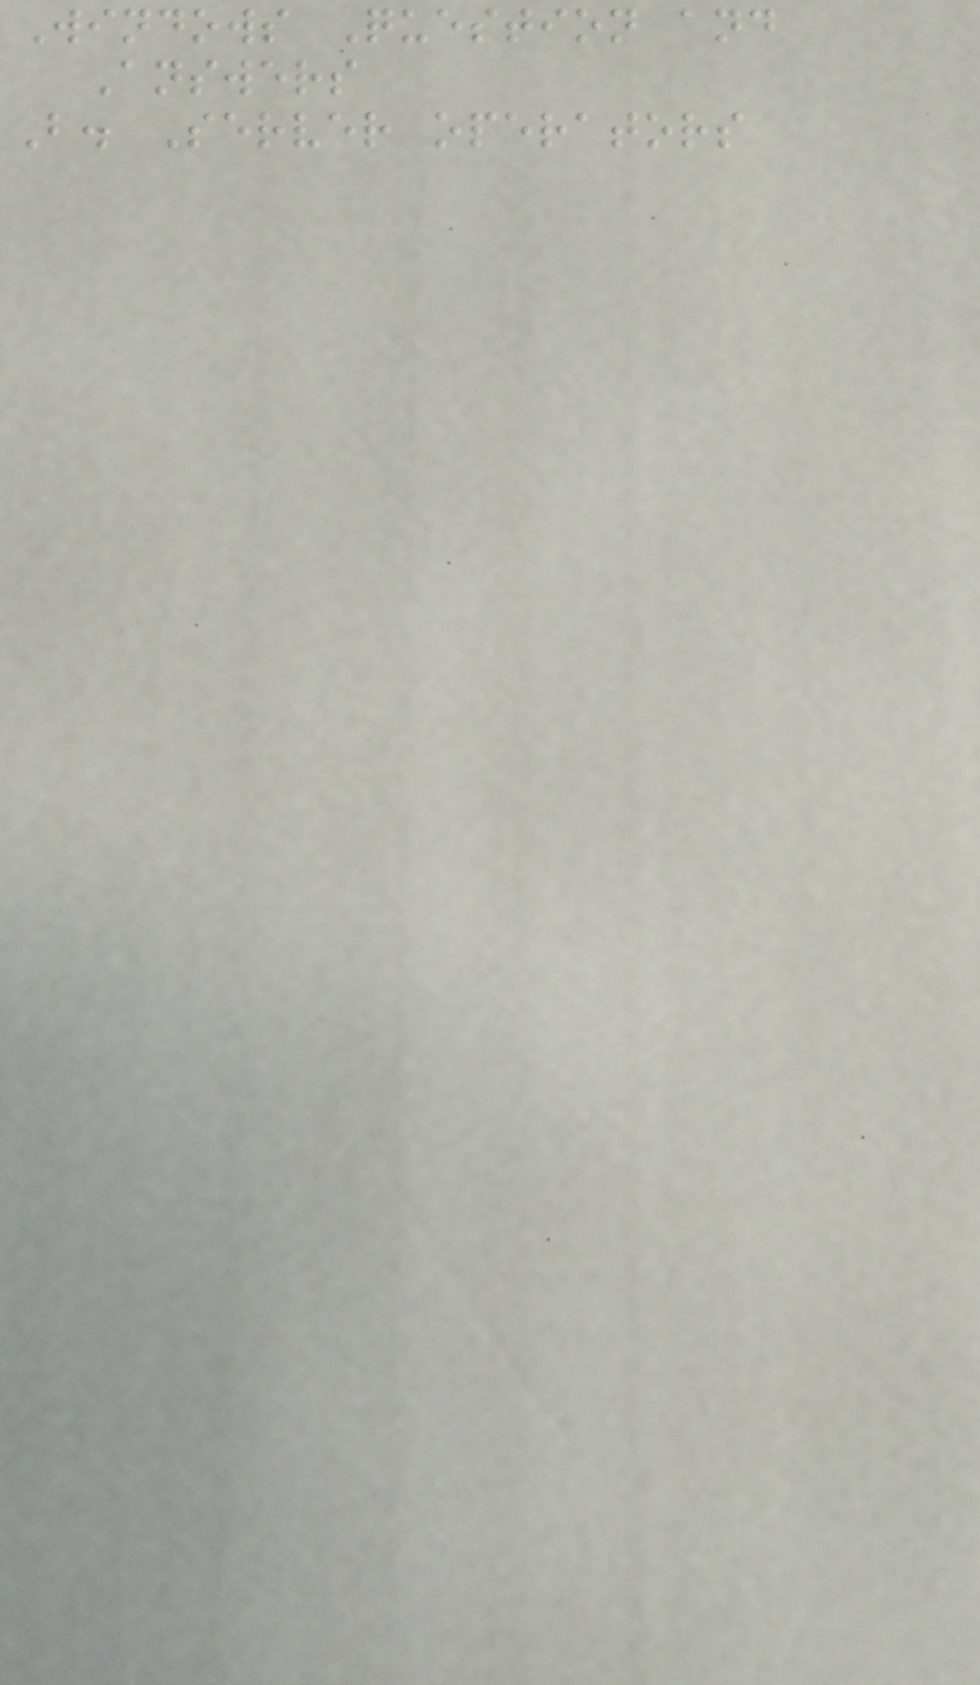Windows Question and
Answers
B. Server operators
